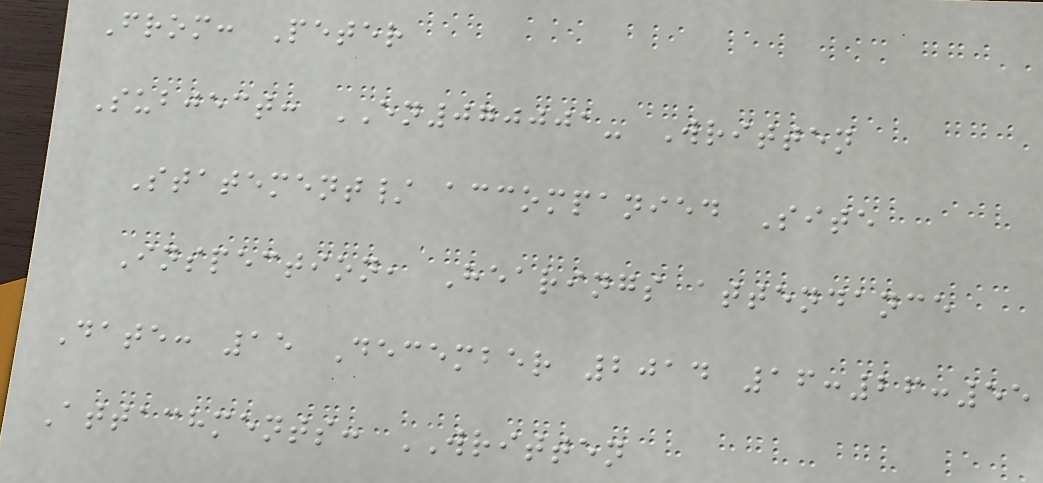From: Peter
Subject: EN070001- Written
Statement/ accompanied Site
Inspection, Hearings attendance
Date: 15 December 2014 16:26:55
Attachments: WRITTEN
